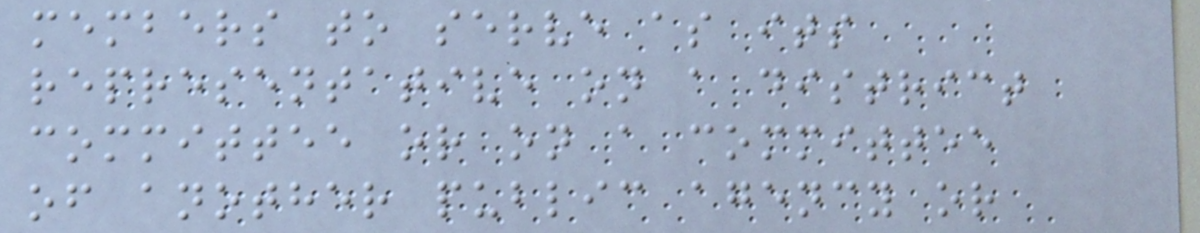members to serve as its
representative on a district
committee or on a committee
of another public agency or
